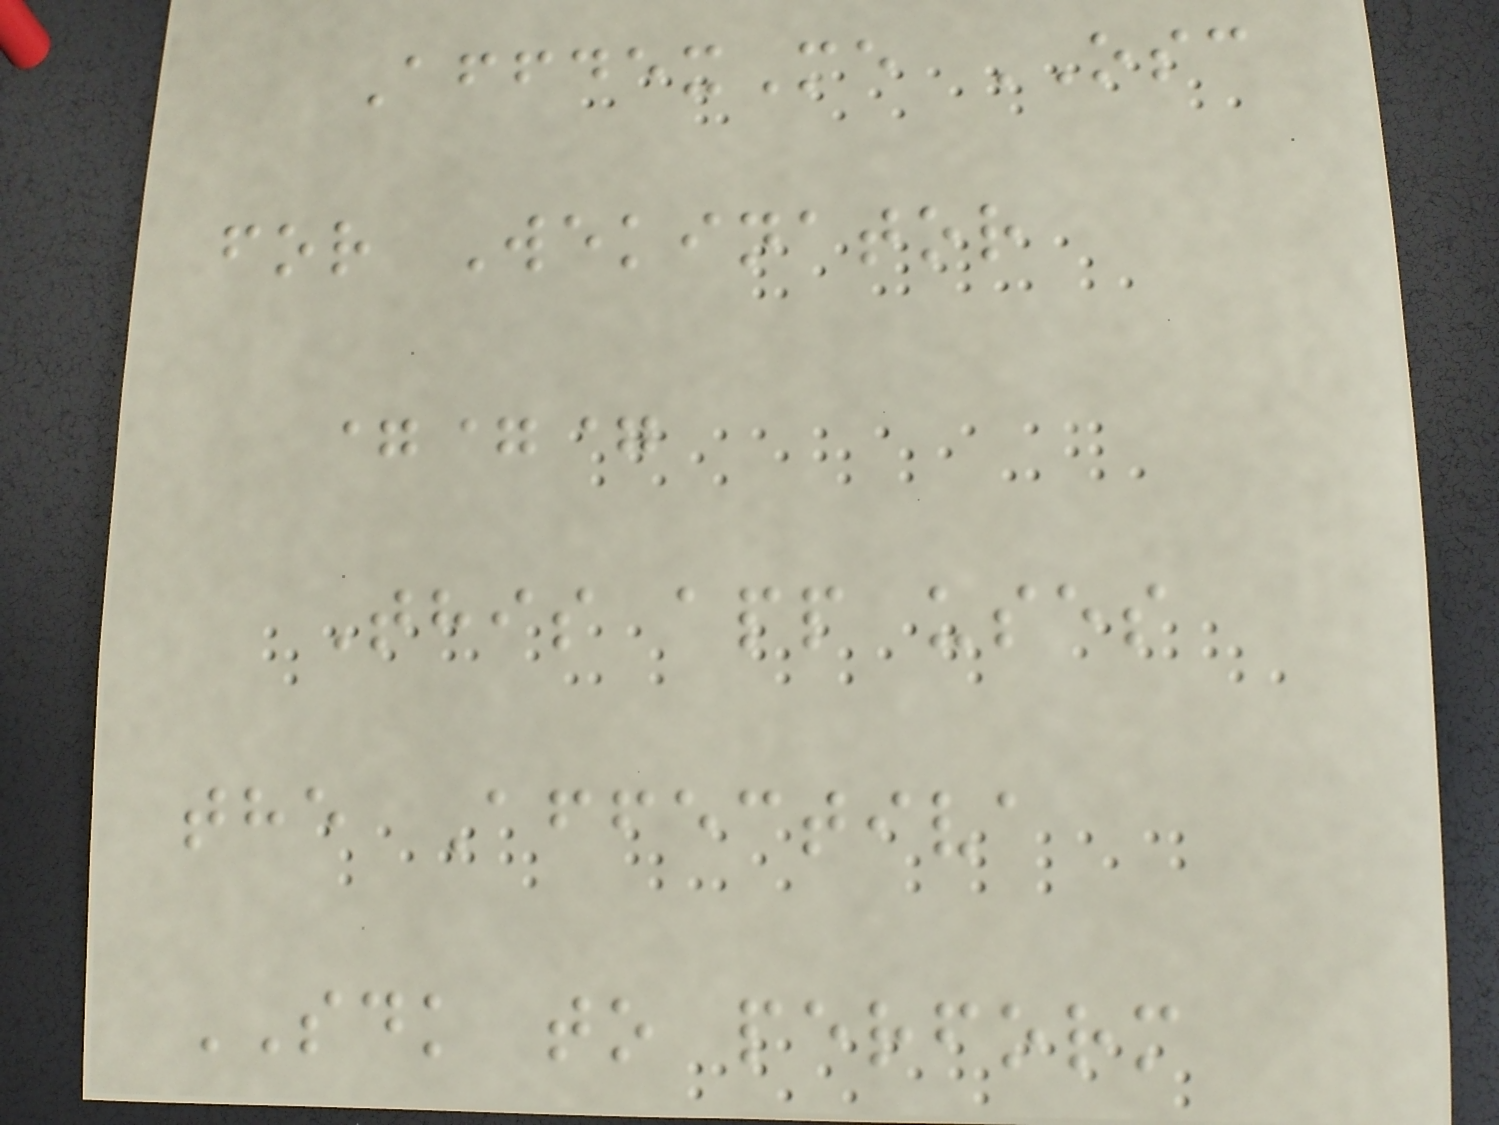AffdexMe OSC
for Wekinator
===
This app uses
the Affectiva
SDK to perform
